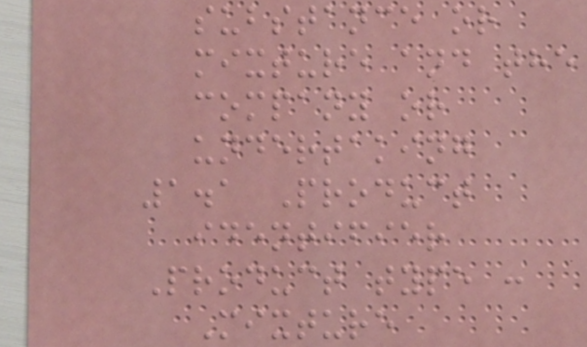substance or
mixture and the
company or
undertaking
1.1 Product
identifier
Product type :
Mixture
